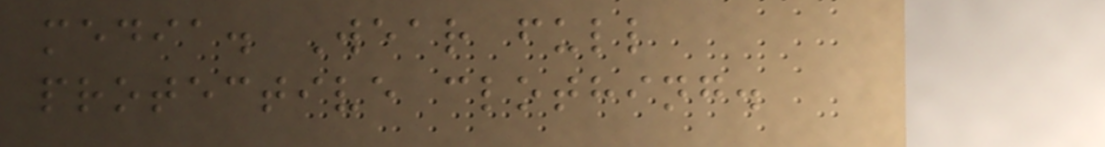media. Wear full
protective clothing.
